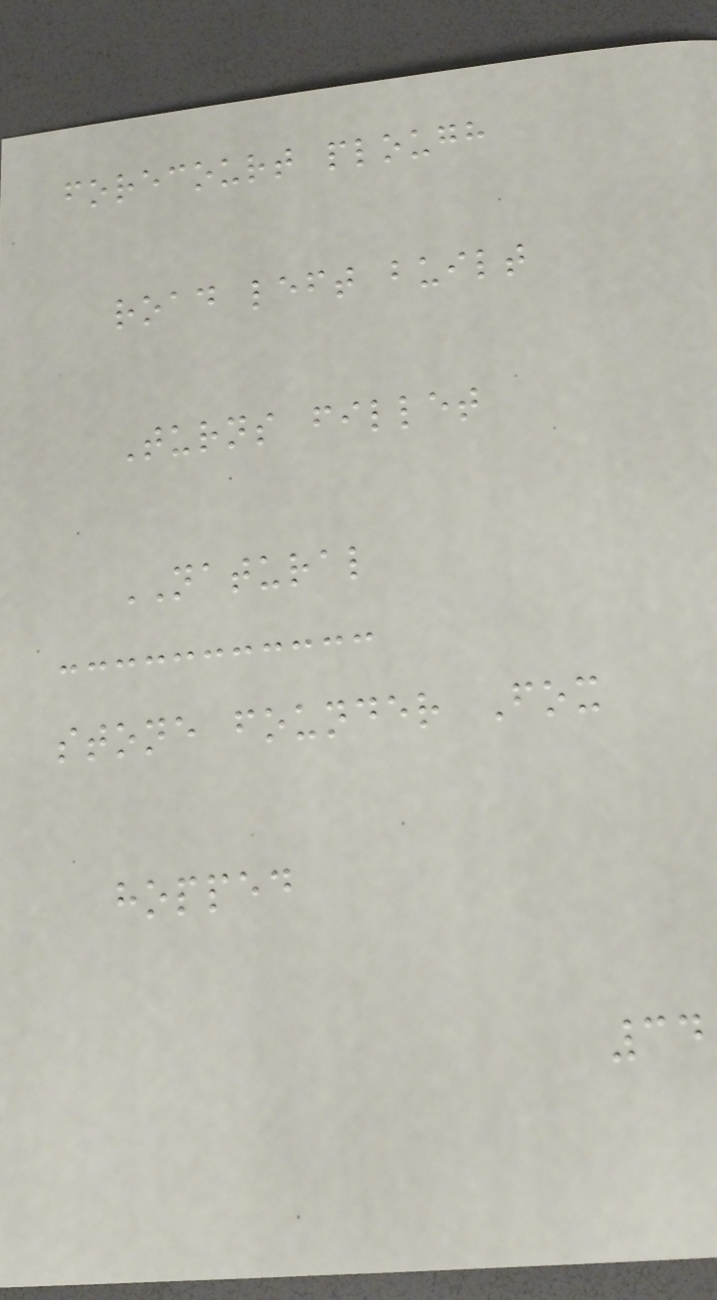forecourt plough
road left built
Turns fillet
NATURAL
stone founder Fox
hopped
34
